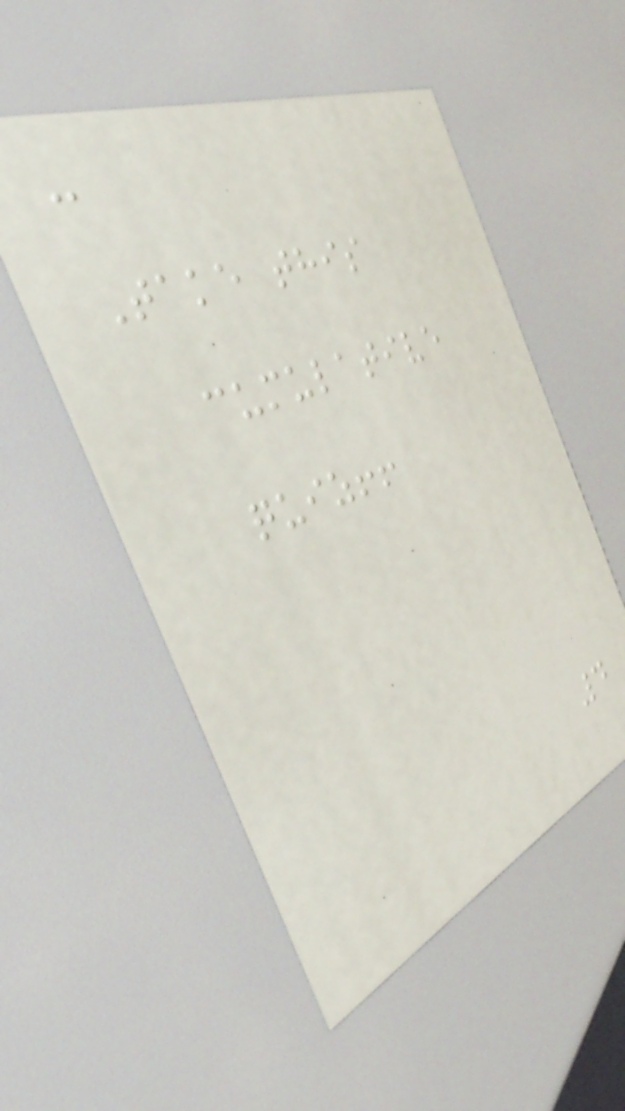-
Take this
cumulative
quiz!!
4
